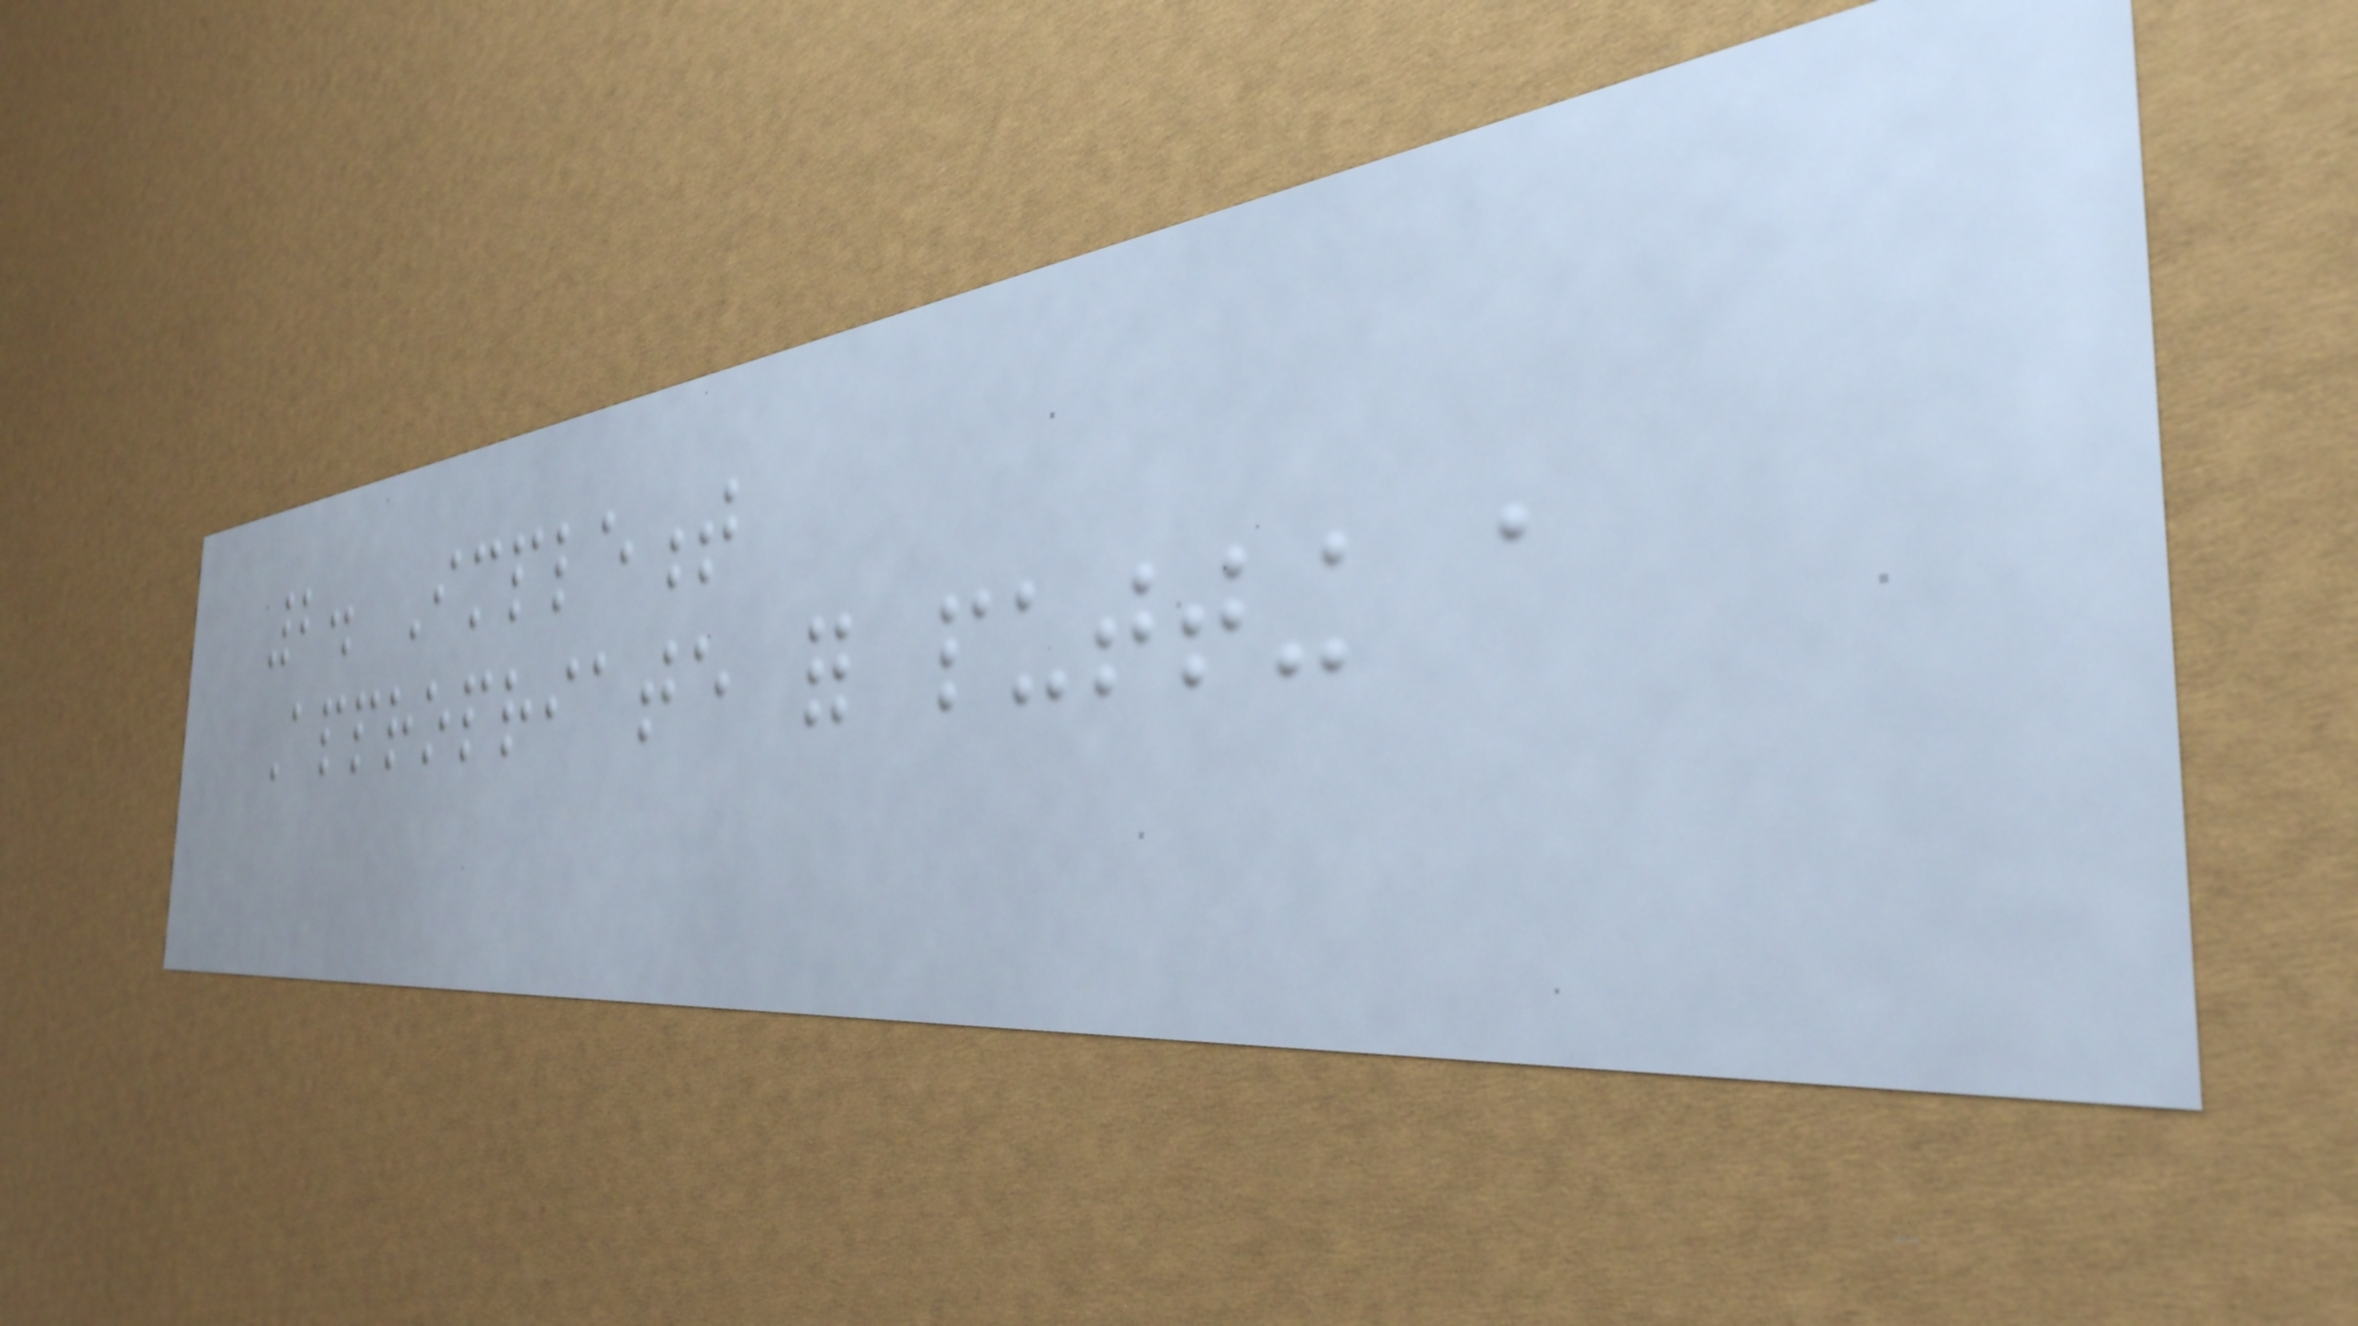2. Implement
Appropriate for putting a
